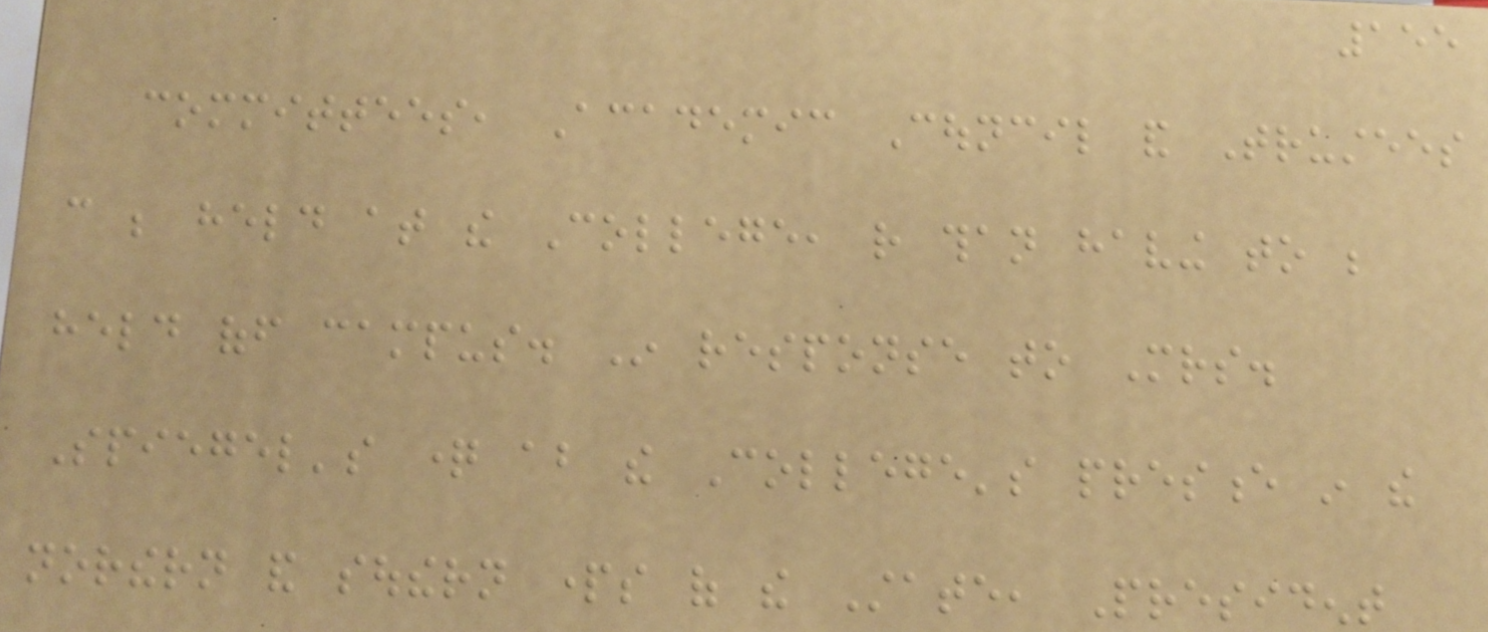155
committees, Academic Council and Trustees
can be held at the College, rather than having to be
held off campus. In response to Mrs.
Spiegel's question about the College's presence in the
northern and southern parts of the State, President
